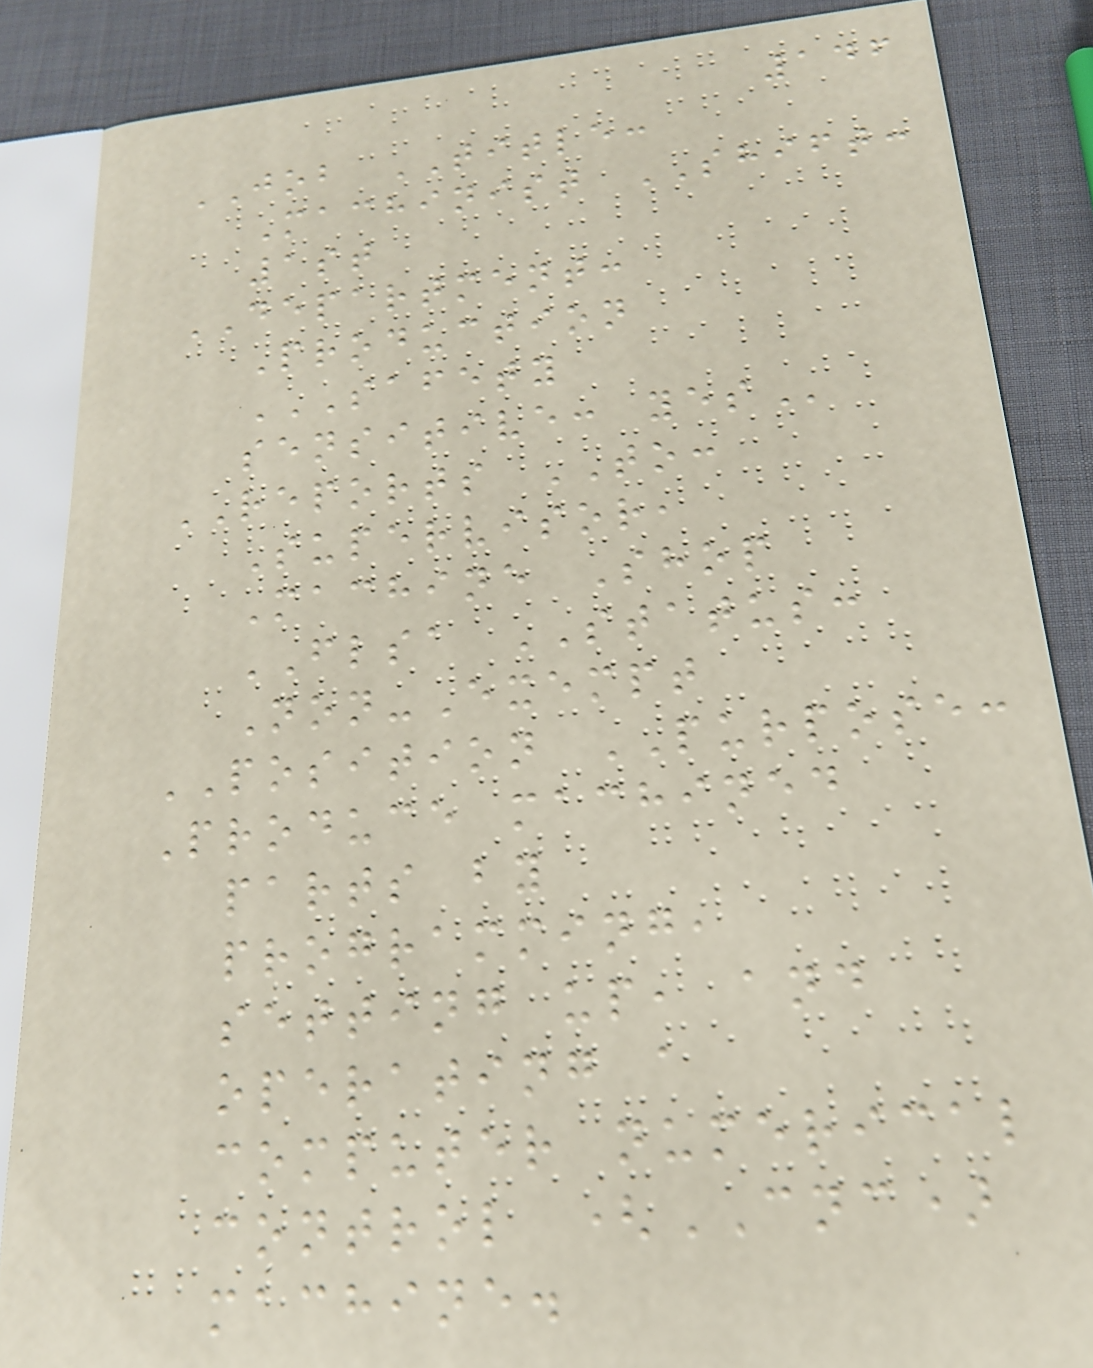146
JOB TITLE:
Machinist SHIFT:
1st
DEPARTMENT:
Production
SAFETY
SENSITIVE: YES
REPORTS TO:
Supervisor,
Machine Shop
FLSA STATUS:
Non-Exempt
POSITION PURPOSE:
Produce machined
parts by
programming,
setting up, and
operating a
computer numerical
control (CNC)
machine.
